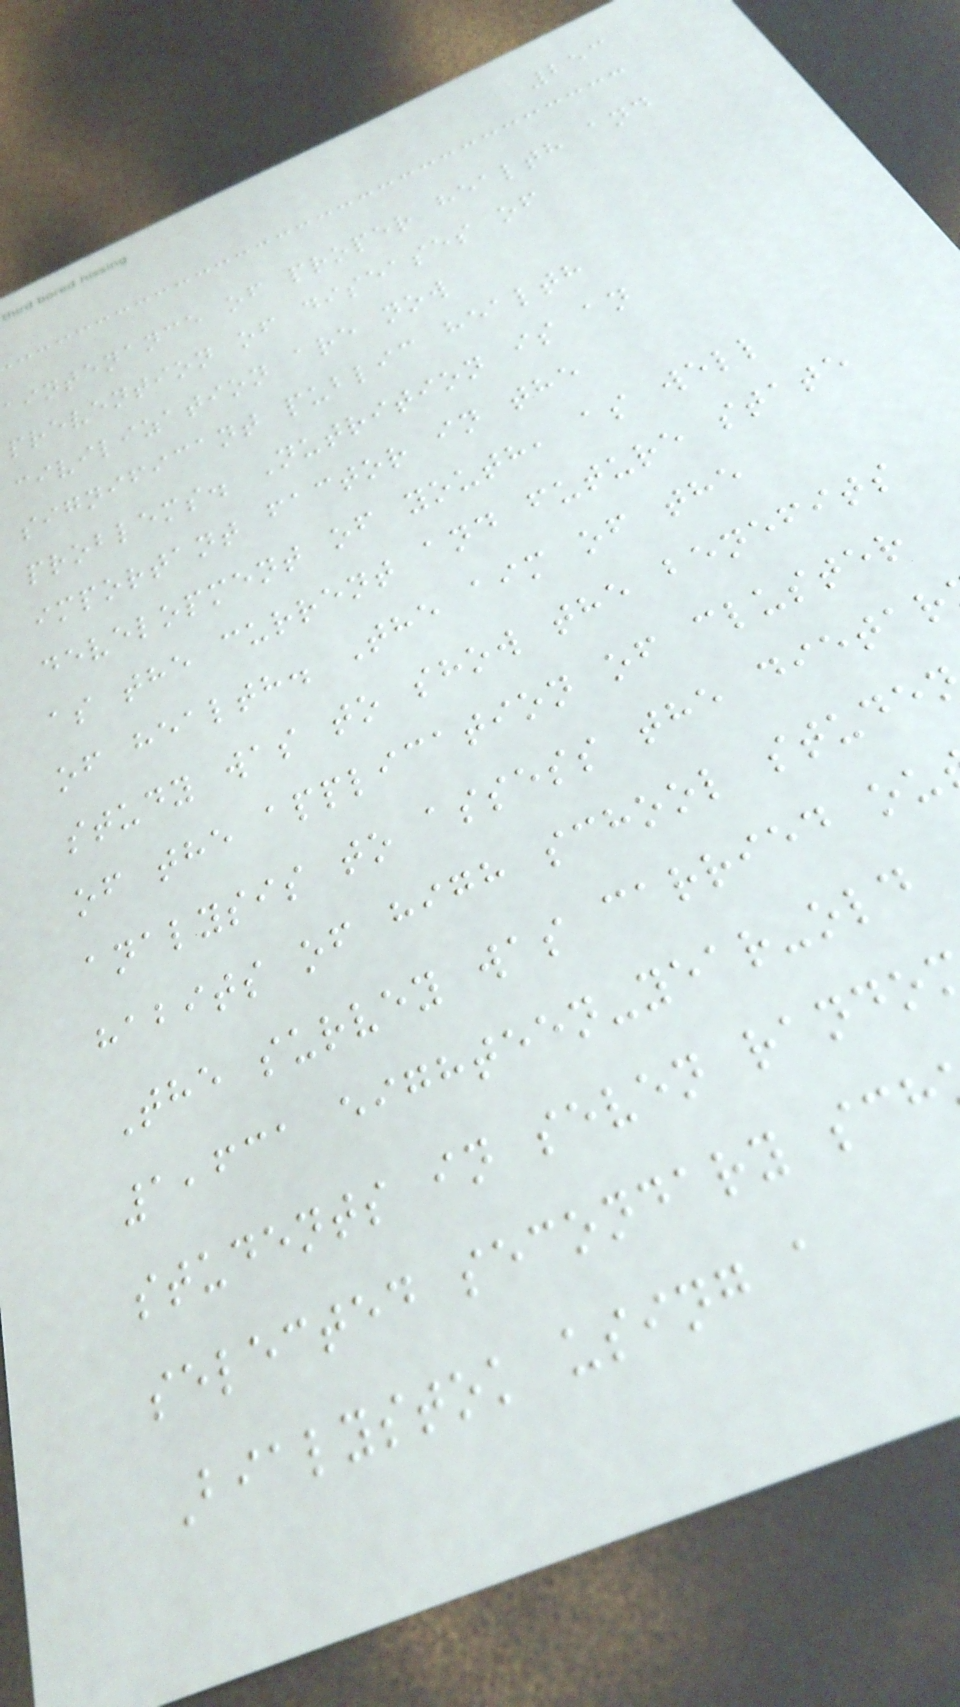253
aintenance of proper health and
prevention of diseases of
civilization are now
significant public health
problems. Nutrition is an
important factor in the
development of youth, as well
as the current and future state
of health. The aim of the
study was to show the benefits
of the application of cluster
analysis to assess the dietar
habits of high school stude
The survey was carried ou
1,631 eighteen-year-old
students in seven rando
selected secondary sch
Bialystok using a
